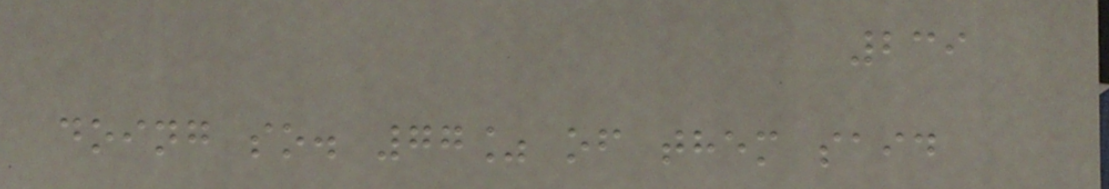239
doing so. 77% of them said
